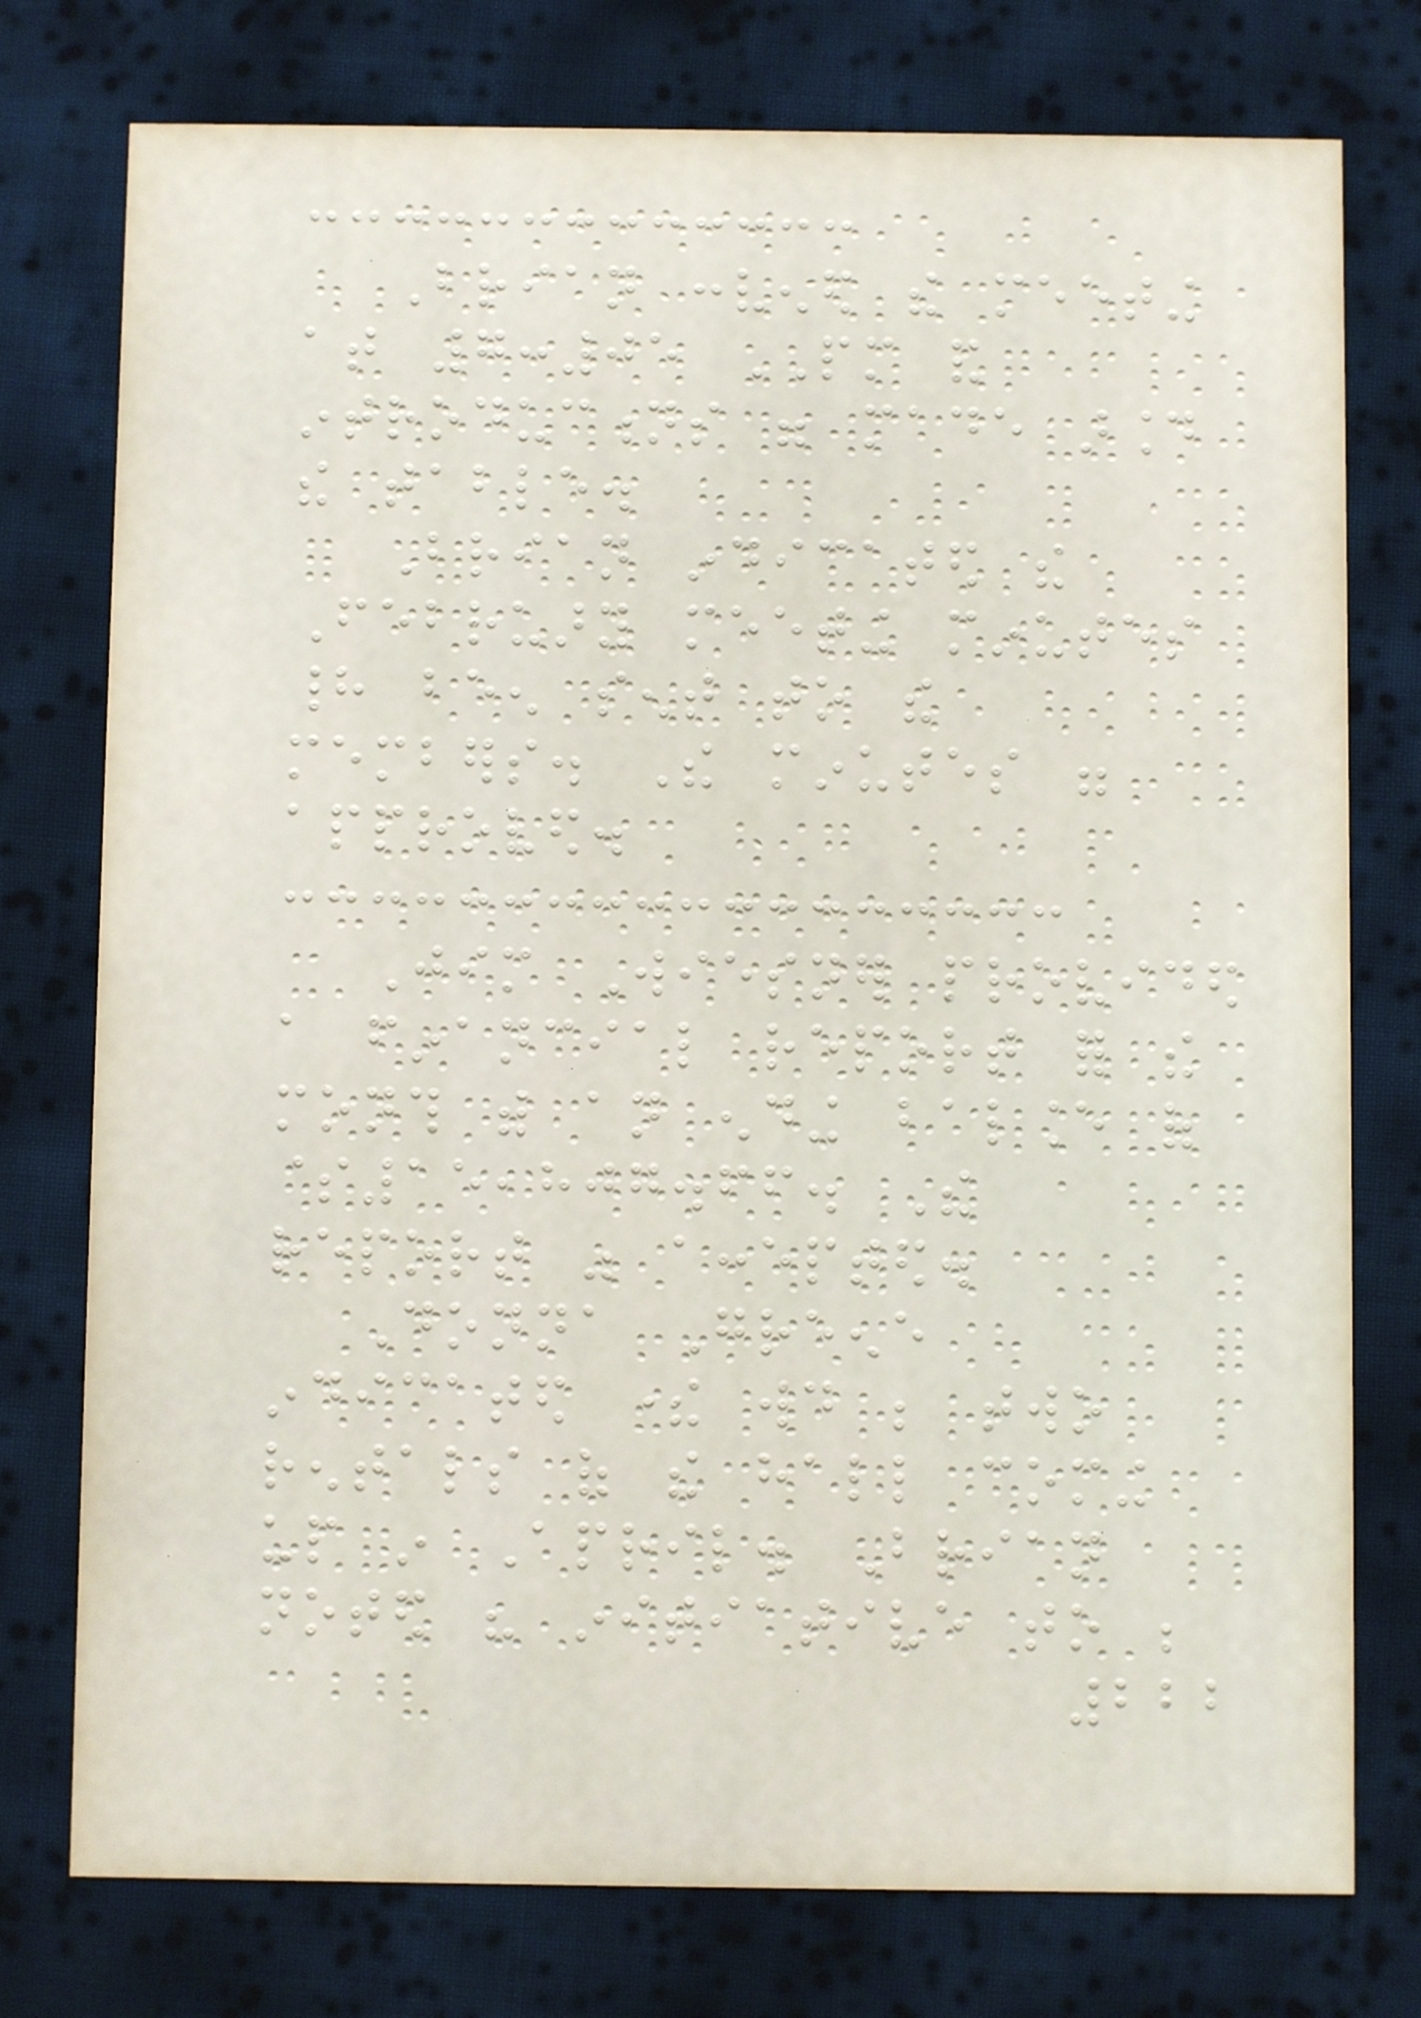Brian convened the meeting
at 7:05 PM and
introductions were made around
the table.
Brian indicated the
February meeting minutes
had been sent to the
members. The minutes were
approved.
Jim Wiesner provided
a financial report for the
month with an ending balance of
$15,807.66. The
report was accepted.
Donna Greene
indicated there would be two
rentals of the hall coming
up in April. Brian
noted his initiative to be
222
